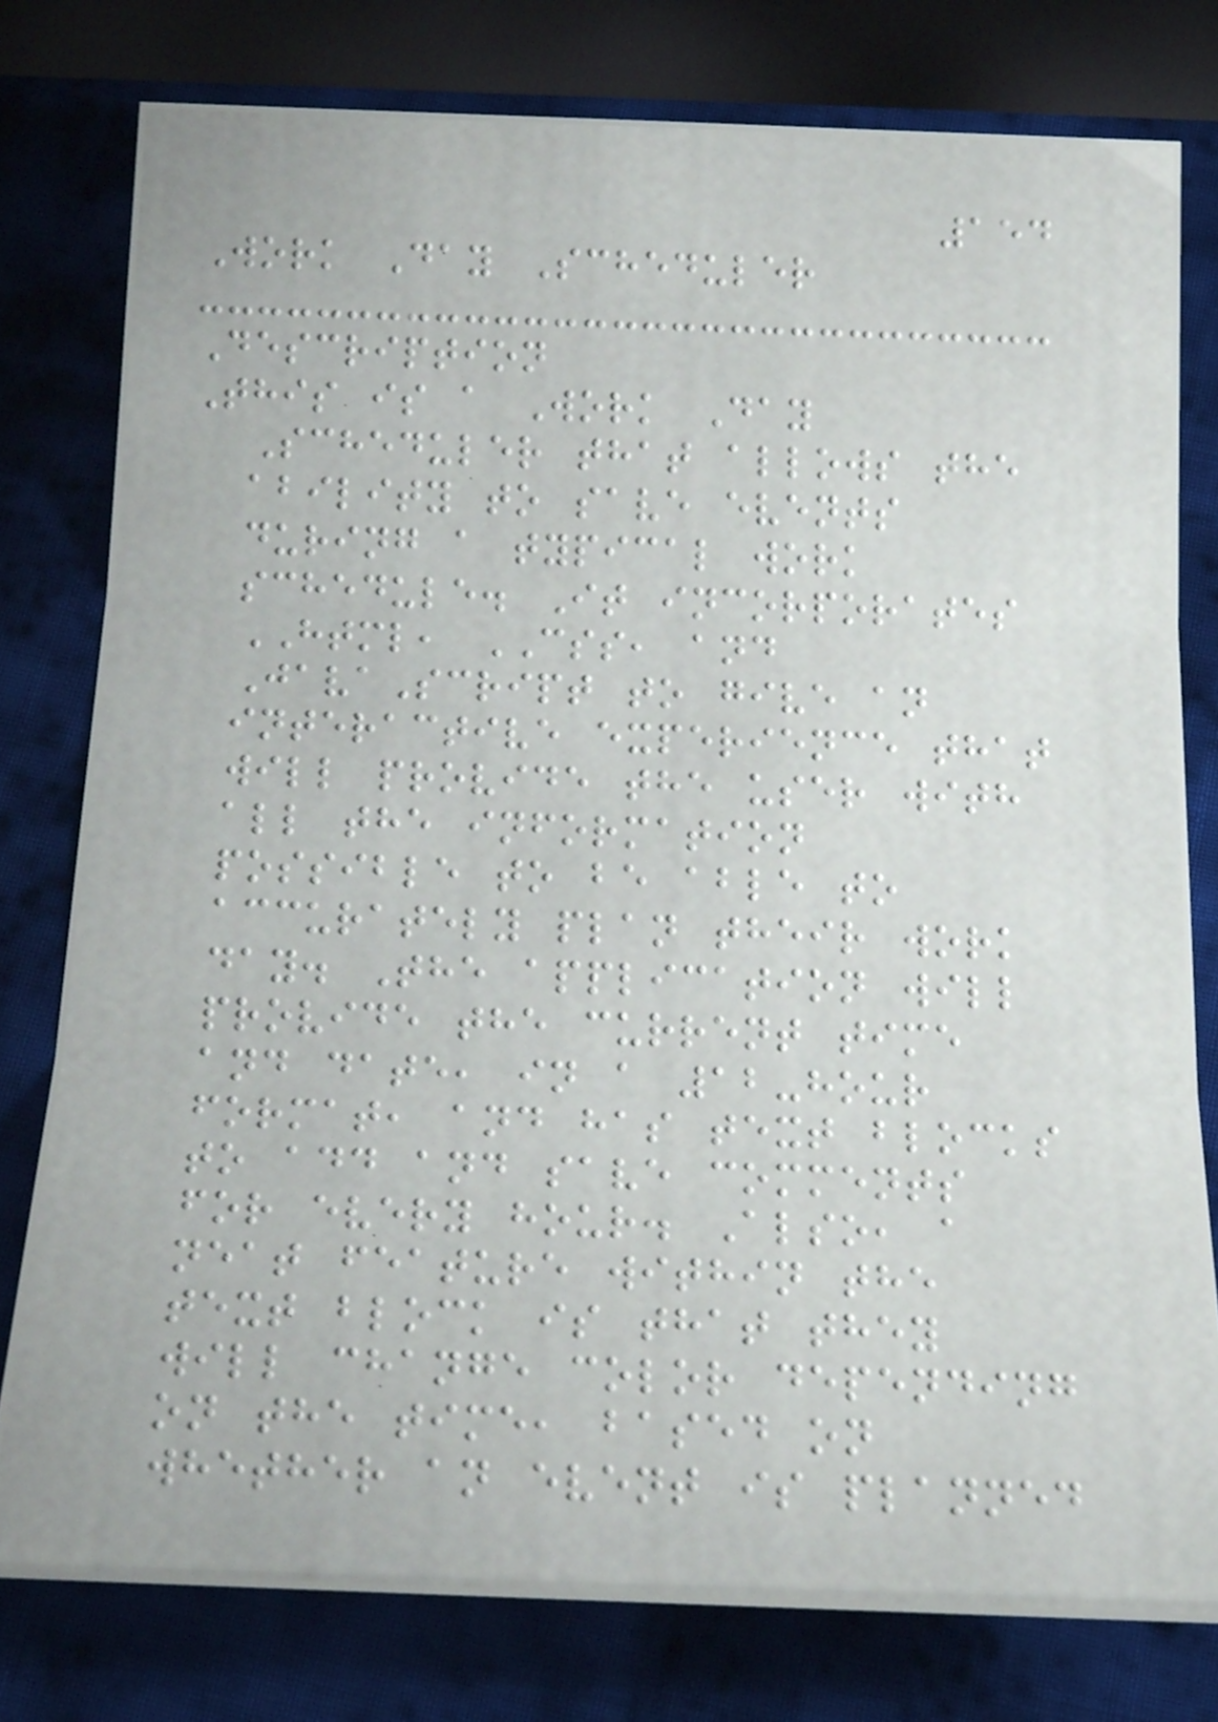154
Work Day Scheduler
Description
This is a Work Day
Scheduler that allows the
ability to save events
during a typical work
schedule. It incorporates
HTML, CSS, and
JavaScript to give an
interactive experience that
will provide the user with
all the information
possible to be able to
accurately plan their work
day. The application will
provide the current time
and date, in a 12-hour
format, and has text blocks
to add and save comments
for every hour. Also, a
neat feature within the
text block is that they
will change color depending
on the time, based on
whether an event is planned
